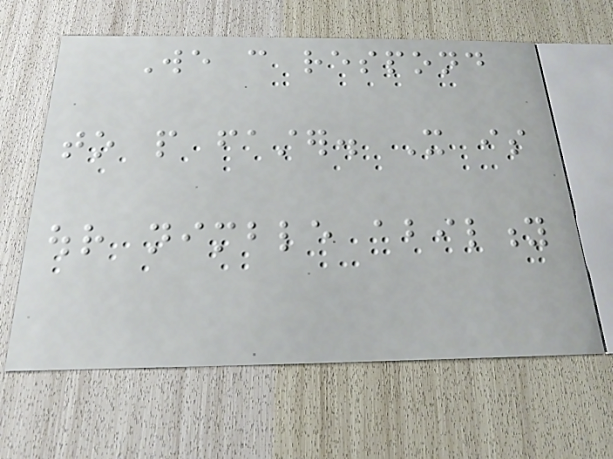We can respond
to people faster. It is
our nimble ability
